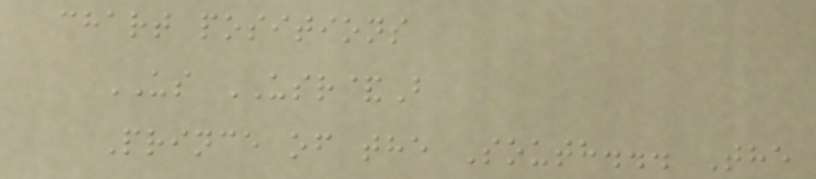chart positions
US USR&B
Prince of the South... The
